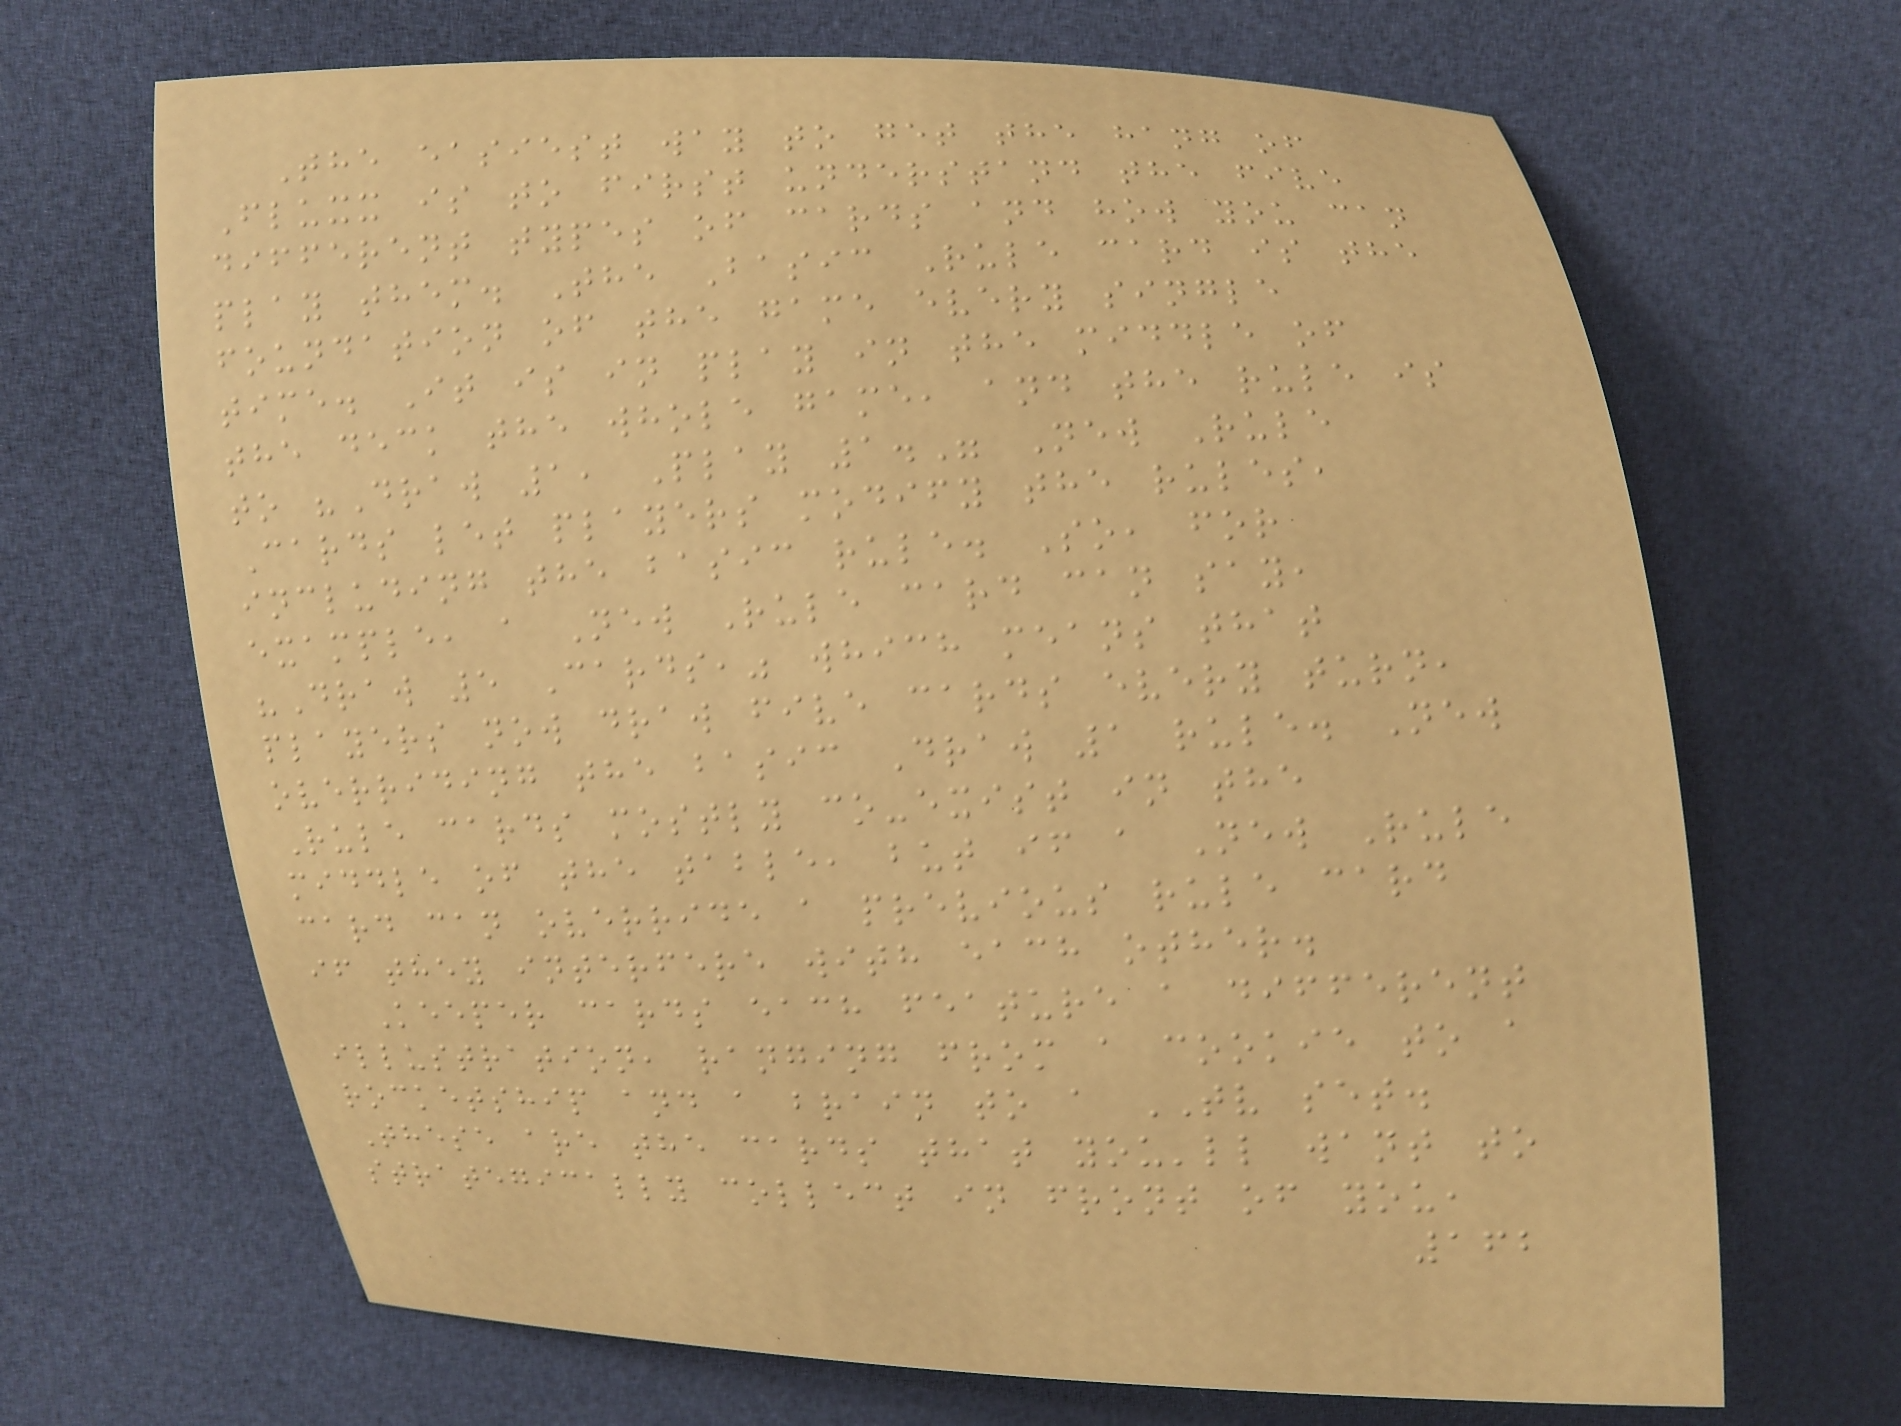The easiest way to get the hang of
Fluxx is to first understand the five
different types of cards and how you can
play them. The Basic Rule card is the
foundation of the game every single
time. It is in play in the middle of
the deck the whole game, and the rule is
to "Draw 1, Play 1." New Rule
Cards let players modify the rules,
including the basic rule. So, for
example, a New Rule card can say,
"Draw 5 Cards," which means that
players now draw five cards every turn,
overriding the basic Draw 1 rule. New
Rule cards mostly co-exist in the
middle of the table, but if a New Rule
card can override a previous rule card
if they interfere with each other.
Keeper cards each feature a different
illustration, ranging from a cookie to a
rocketship and a brain to a TV set.
These are the cards that you'll want to
strategically collect in front of you,
162
